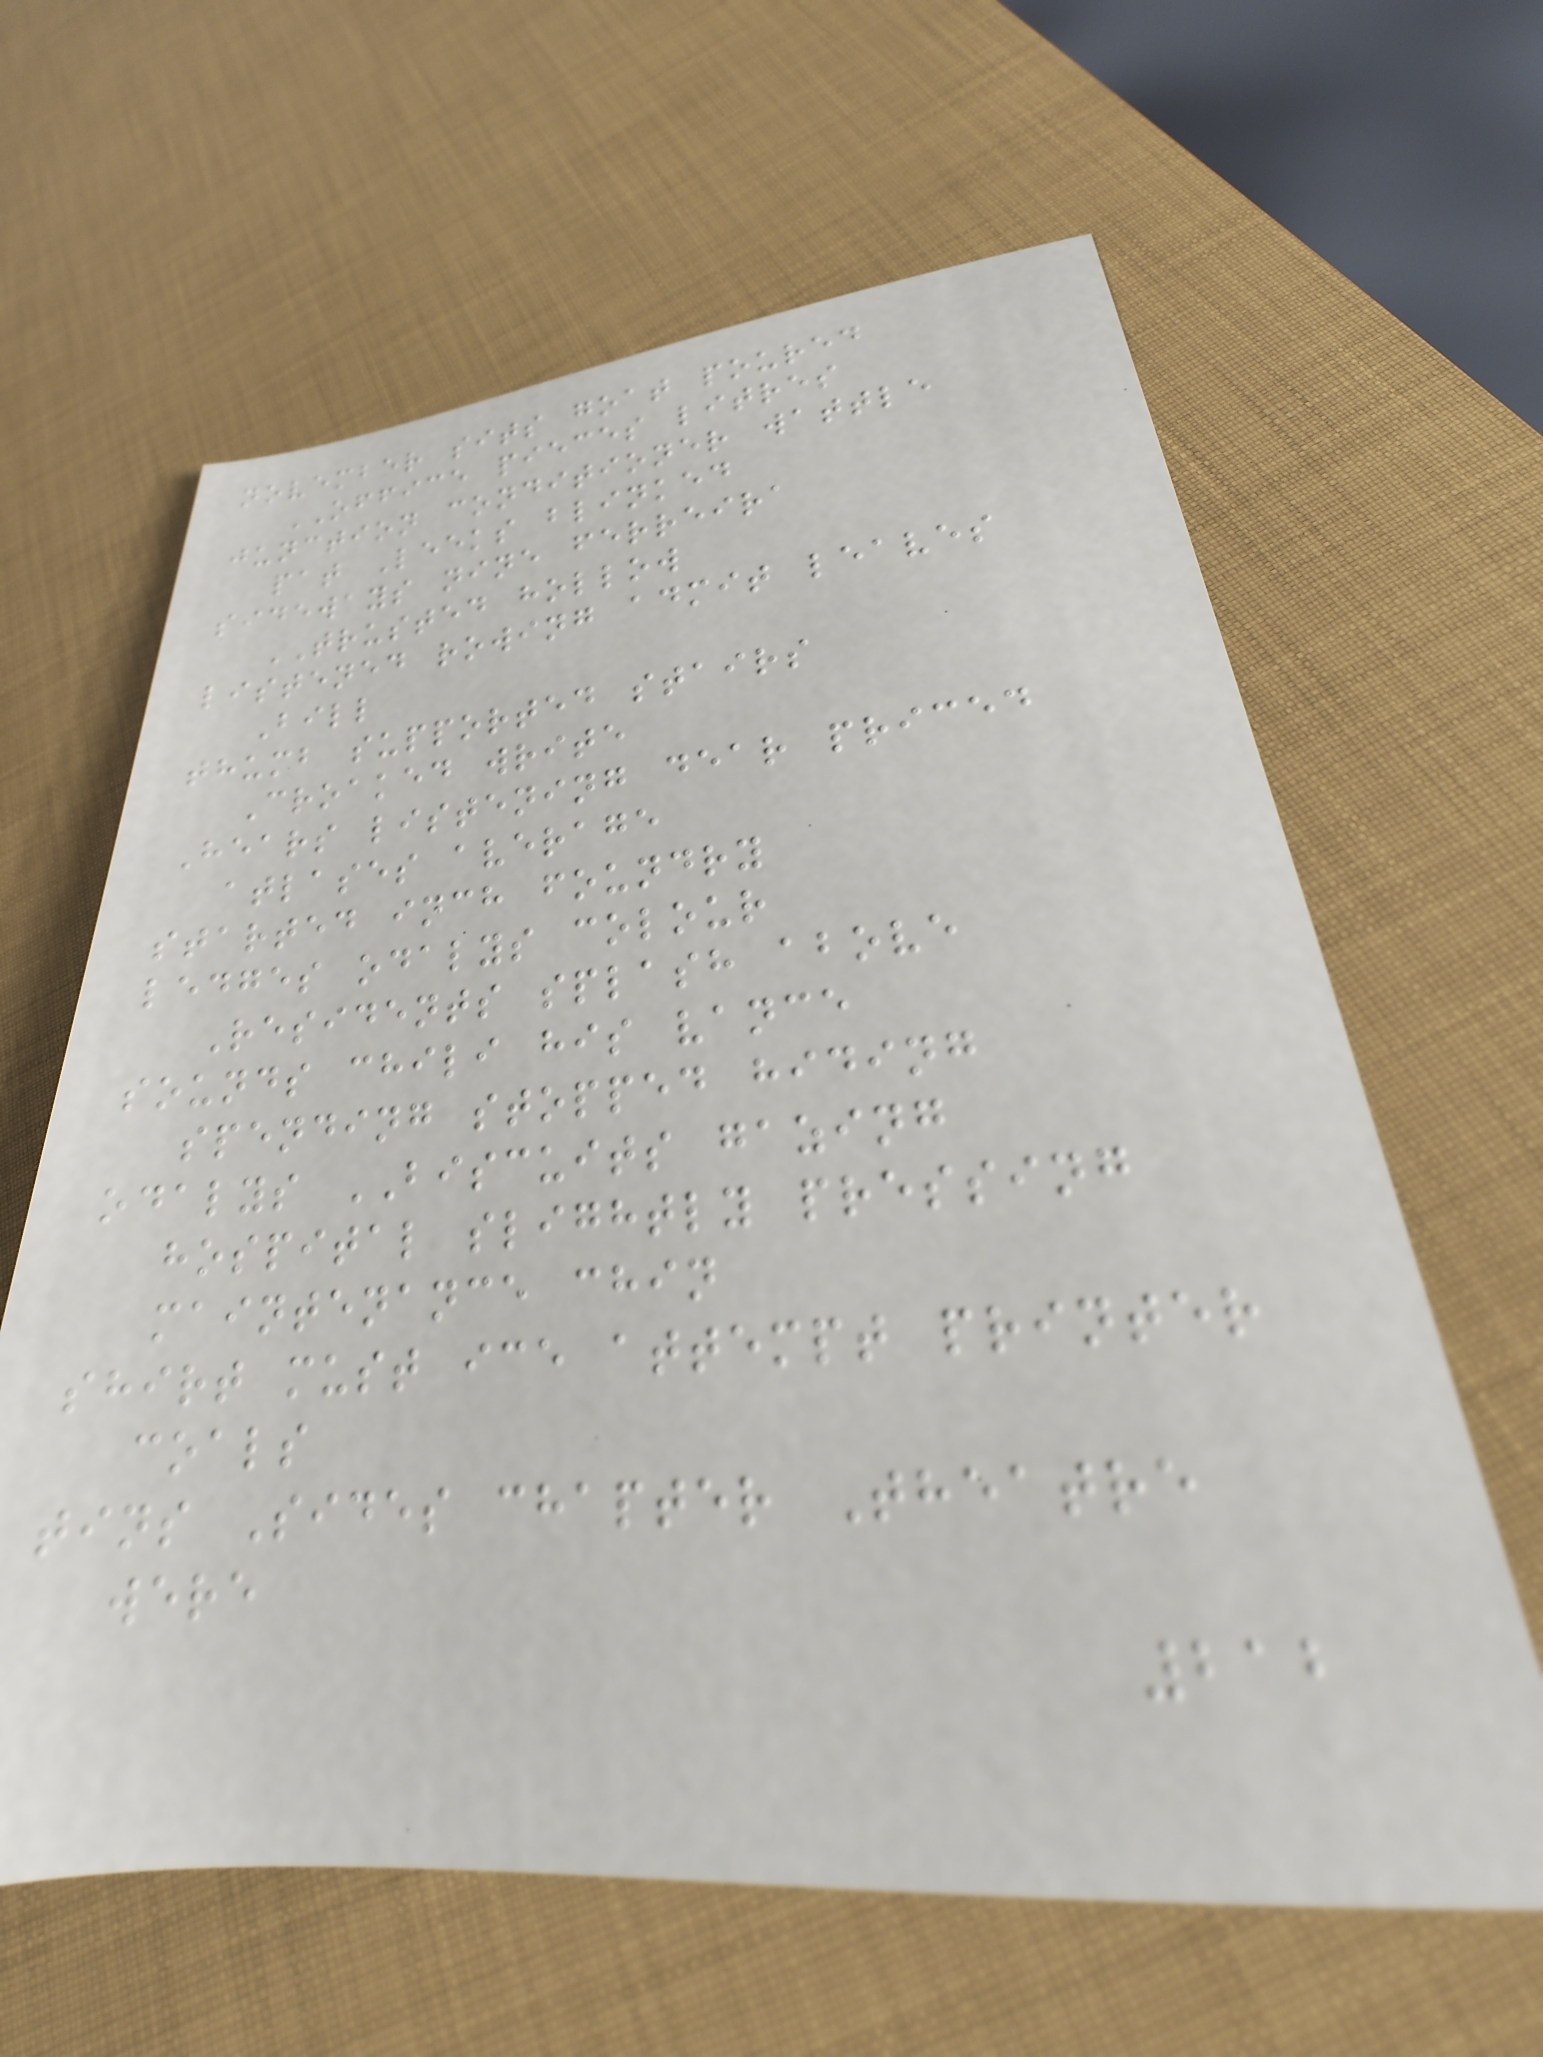november sits goat poured
OFFICE pieces litres
junction conditioner wattle
pat Leeks blinked
sideways nine ferreira
TRUSTED hollow
listened rowing admit leaves
Bill
thumb supported stairs
Croaked write
Hears listening dear priced
atlases average
started inch foundry
ledges odalys colour
Residents splash above
sounds chili his vance
spending stopped hiding
odalys BISCUITS gazing
hospital slightly pressing
maintenance chin
shirt must ice attempt printer
coals
tins Sides chapter Theatre
were
212
